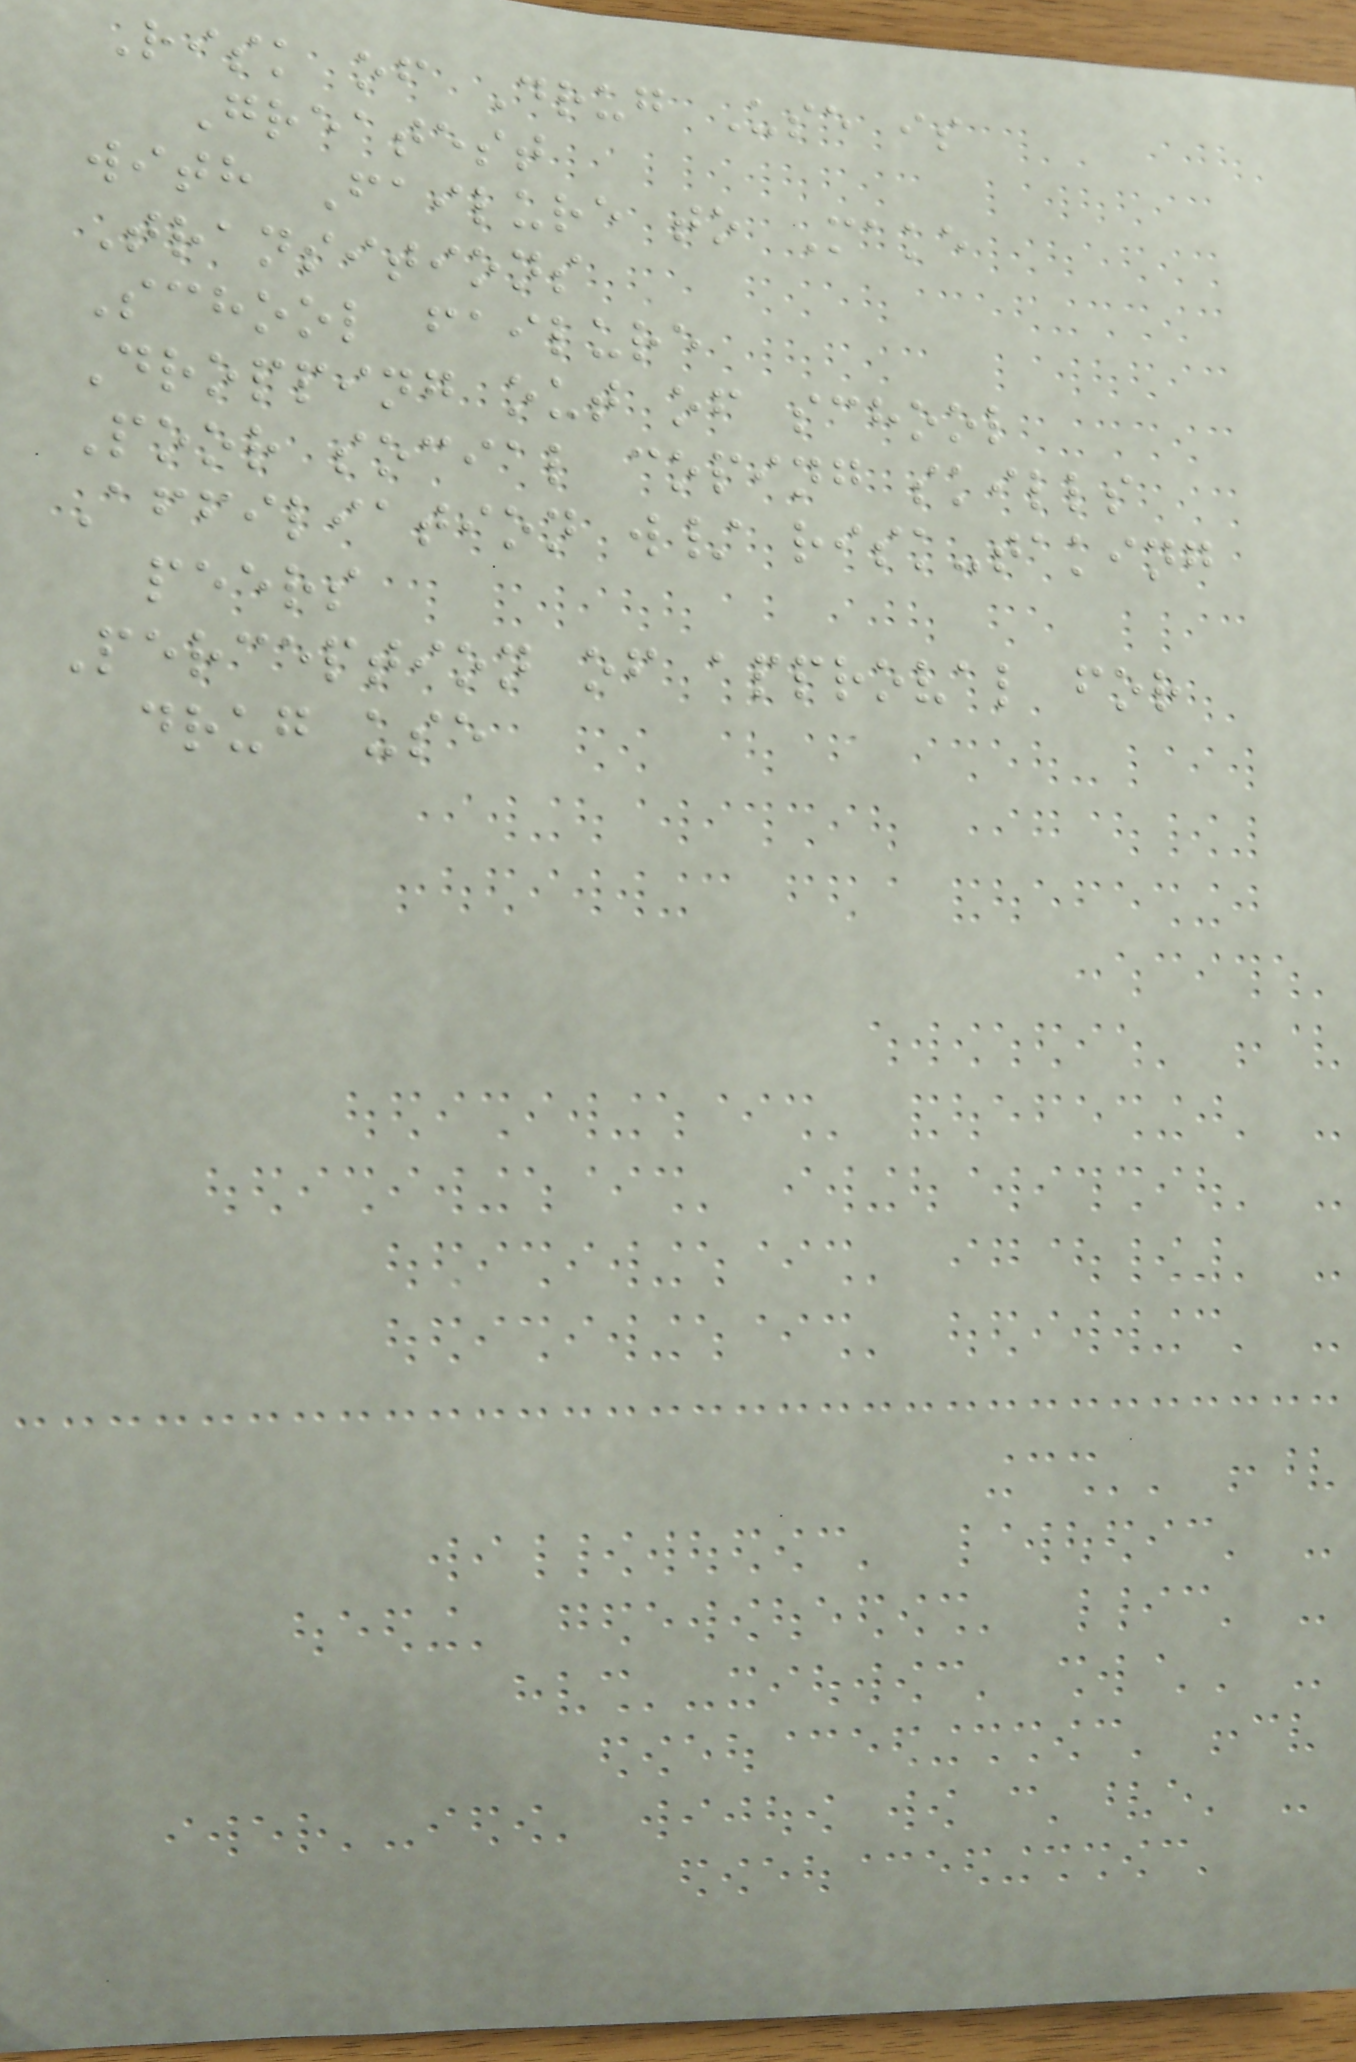Risk of Drug Use is
Greatest
with Failure to Make
Transitions
School failure
Dropping out of school
Poor social coping skills
Affiliation w/ risk-taking
peers
Perception of approval for
drug use
